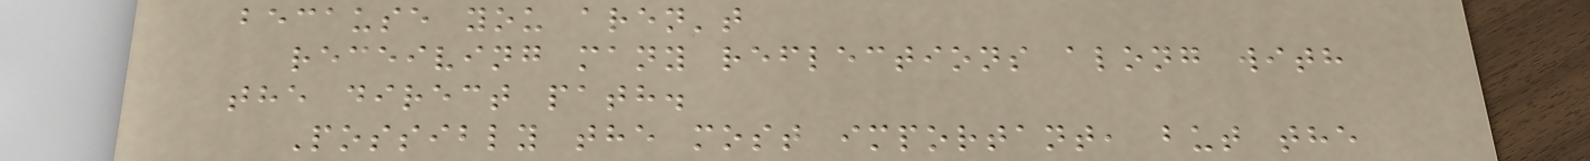because you aren't
receiving many reflections along with
the direct path.
Possibly the most important, but the
